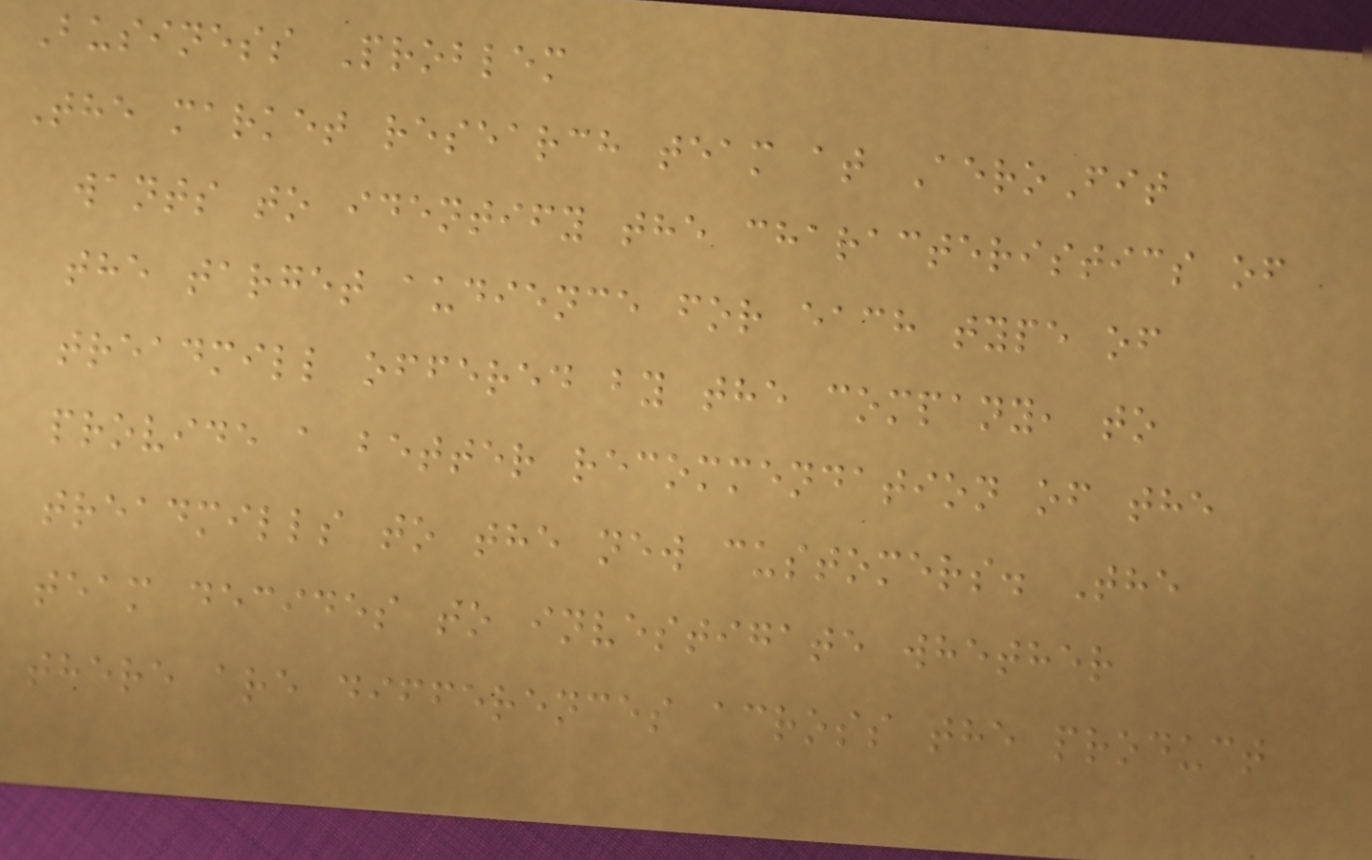Business Problem
The market research team at AeroFit
wants to identify the characteristics of
the target audience for each type of
treadmill offered by the company, to
provide a better recommendation of the
treadmills to the new customers. The
team decides to investigate whether
there are differences across the product
